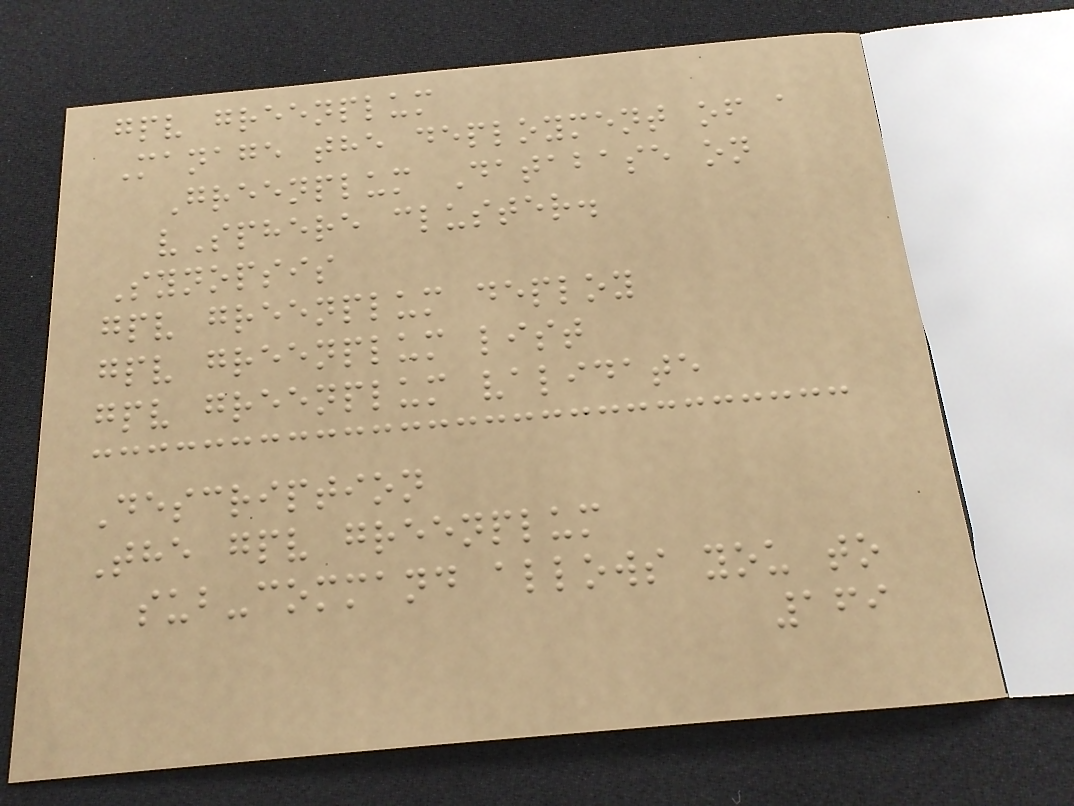gpv greenplum
Manage the deployment of a
Greenplum Database on
vSphere cluster.
Synopsis
gpv greenplum deploy
gpv greenplum list
gpv greenplum validate
Description
The gpv greenplum
sub-command allows you to
169
